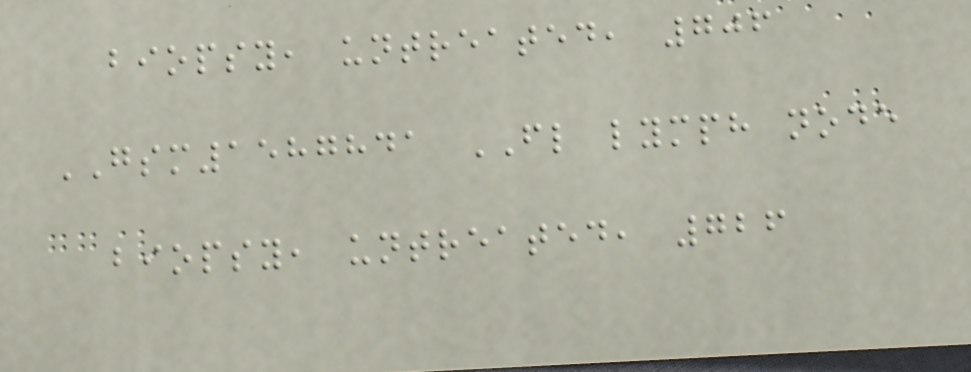biopsy, untreated, 706
GSM1587841 FL lymph node
biopsy, untreated, 726
